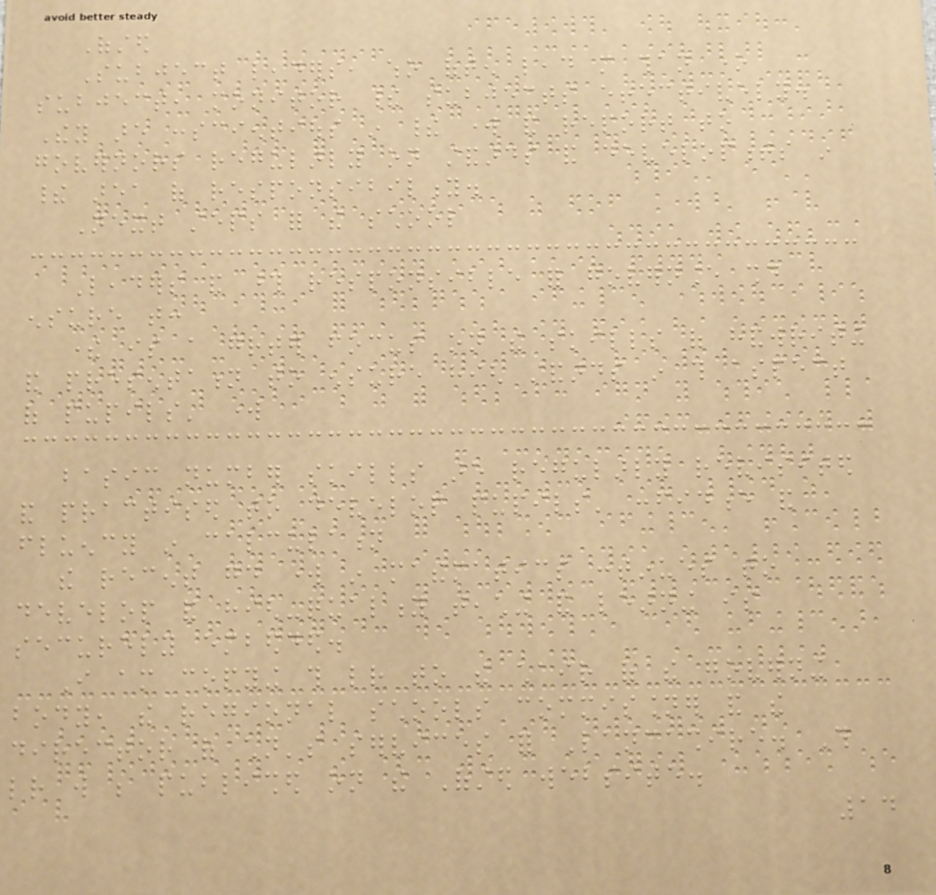Ofsted
Subject leaders, who often lead more than one
subject, monitor their subjects effectively.
They are conscientious in their work and report to
governors regularly on standards and developments in
their area of responsibility.
Next steps for the school
Leaders and those responsible for governance should
ensure that:
there is a greater focus on the skills of handwriting
and presentation to ensure high standards in this aspect
of pupils' work
basic number skills are regularly revisited
and practised to develop pupils' confidence and
fluency in calculation
the recent good work in mathematics continues to
develop and high-quality teaching and learning is
securely embedded.
I am copying this letter to the chair of the governing
body, the regional schools commissioner and the
director of children's services for Lancashire. This
letter will be published on the Ofsted website.
14
